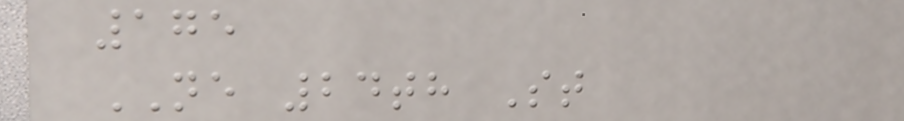175
NE 24th St
